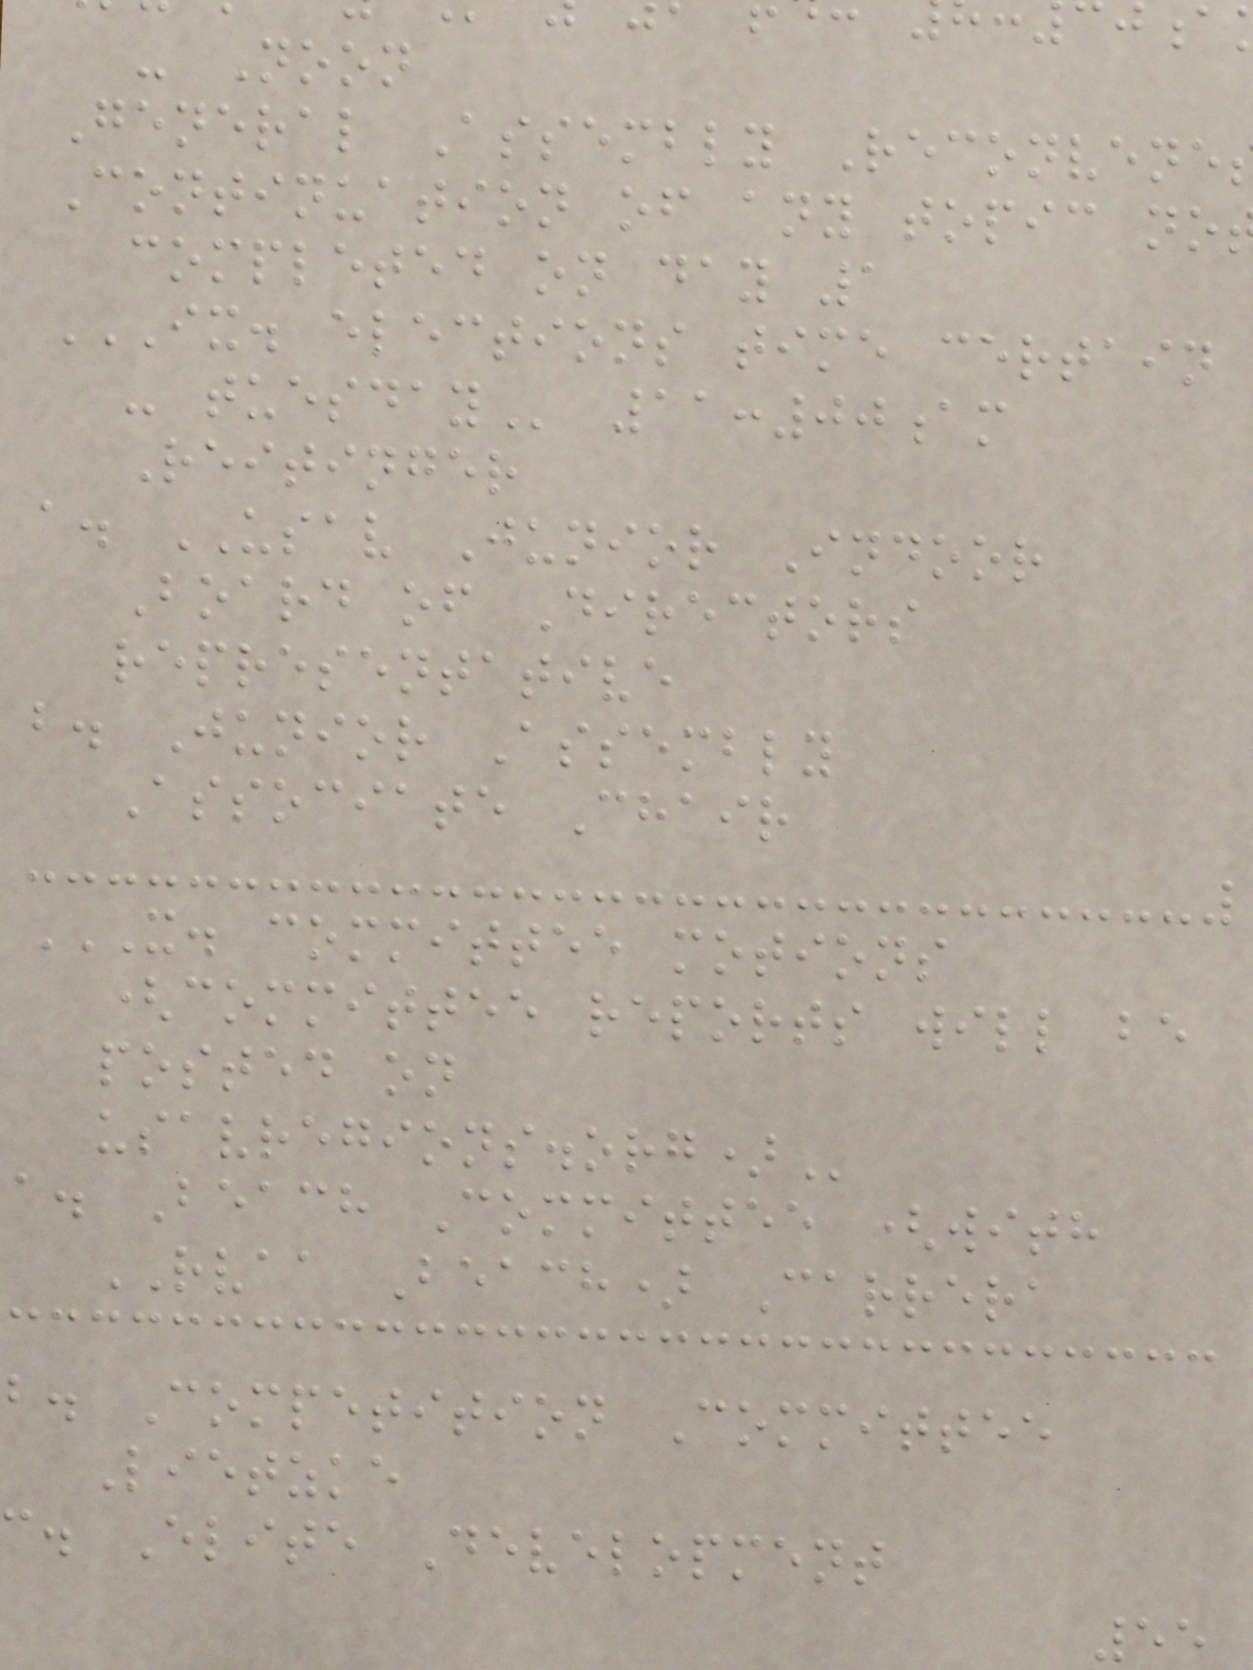- Noon
General Assembly Reconvene
Continuation of any topic no
completed on day 1
IX. ELECTIONS TIME CERTAIN
Reitinger
a. USAV Junior Indoor
Board of Directors
representative
b. Junior Assembly
Associate Chair
X. COMMITTEE MOTIONS
(committee reports will be
posted on
a. Beach Committee (with
RVAA Beach) Carrera
b. Competition Committee
Lietzke
. Elite Development
55
